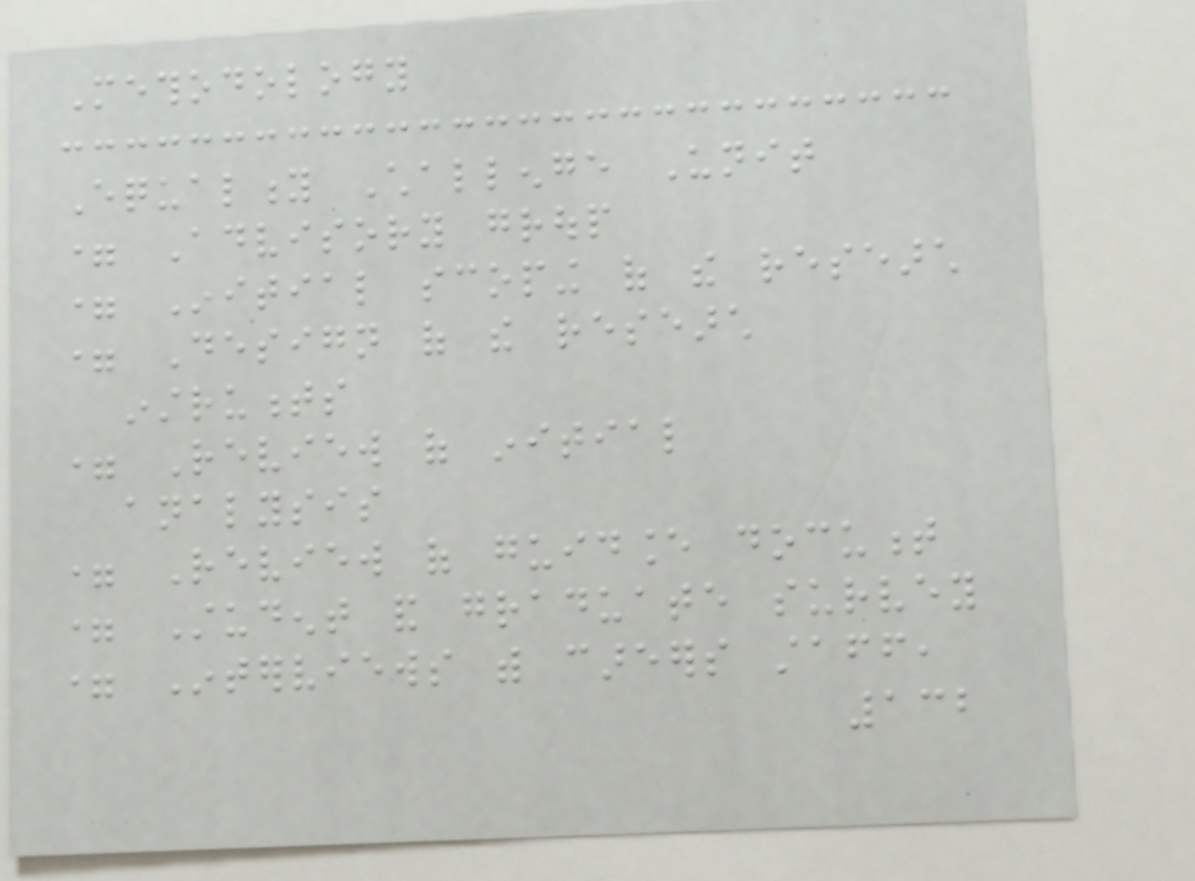Methodology
Equality Challenge Unit
= Advisory group
= Initial scoping of the research
= Design of the research
instruments
= Review of initial
analysis
= Review of guidance document
= Student and graduate survey
= Interviews with careers staff,
132
